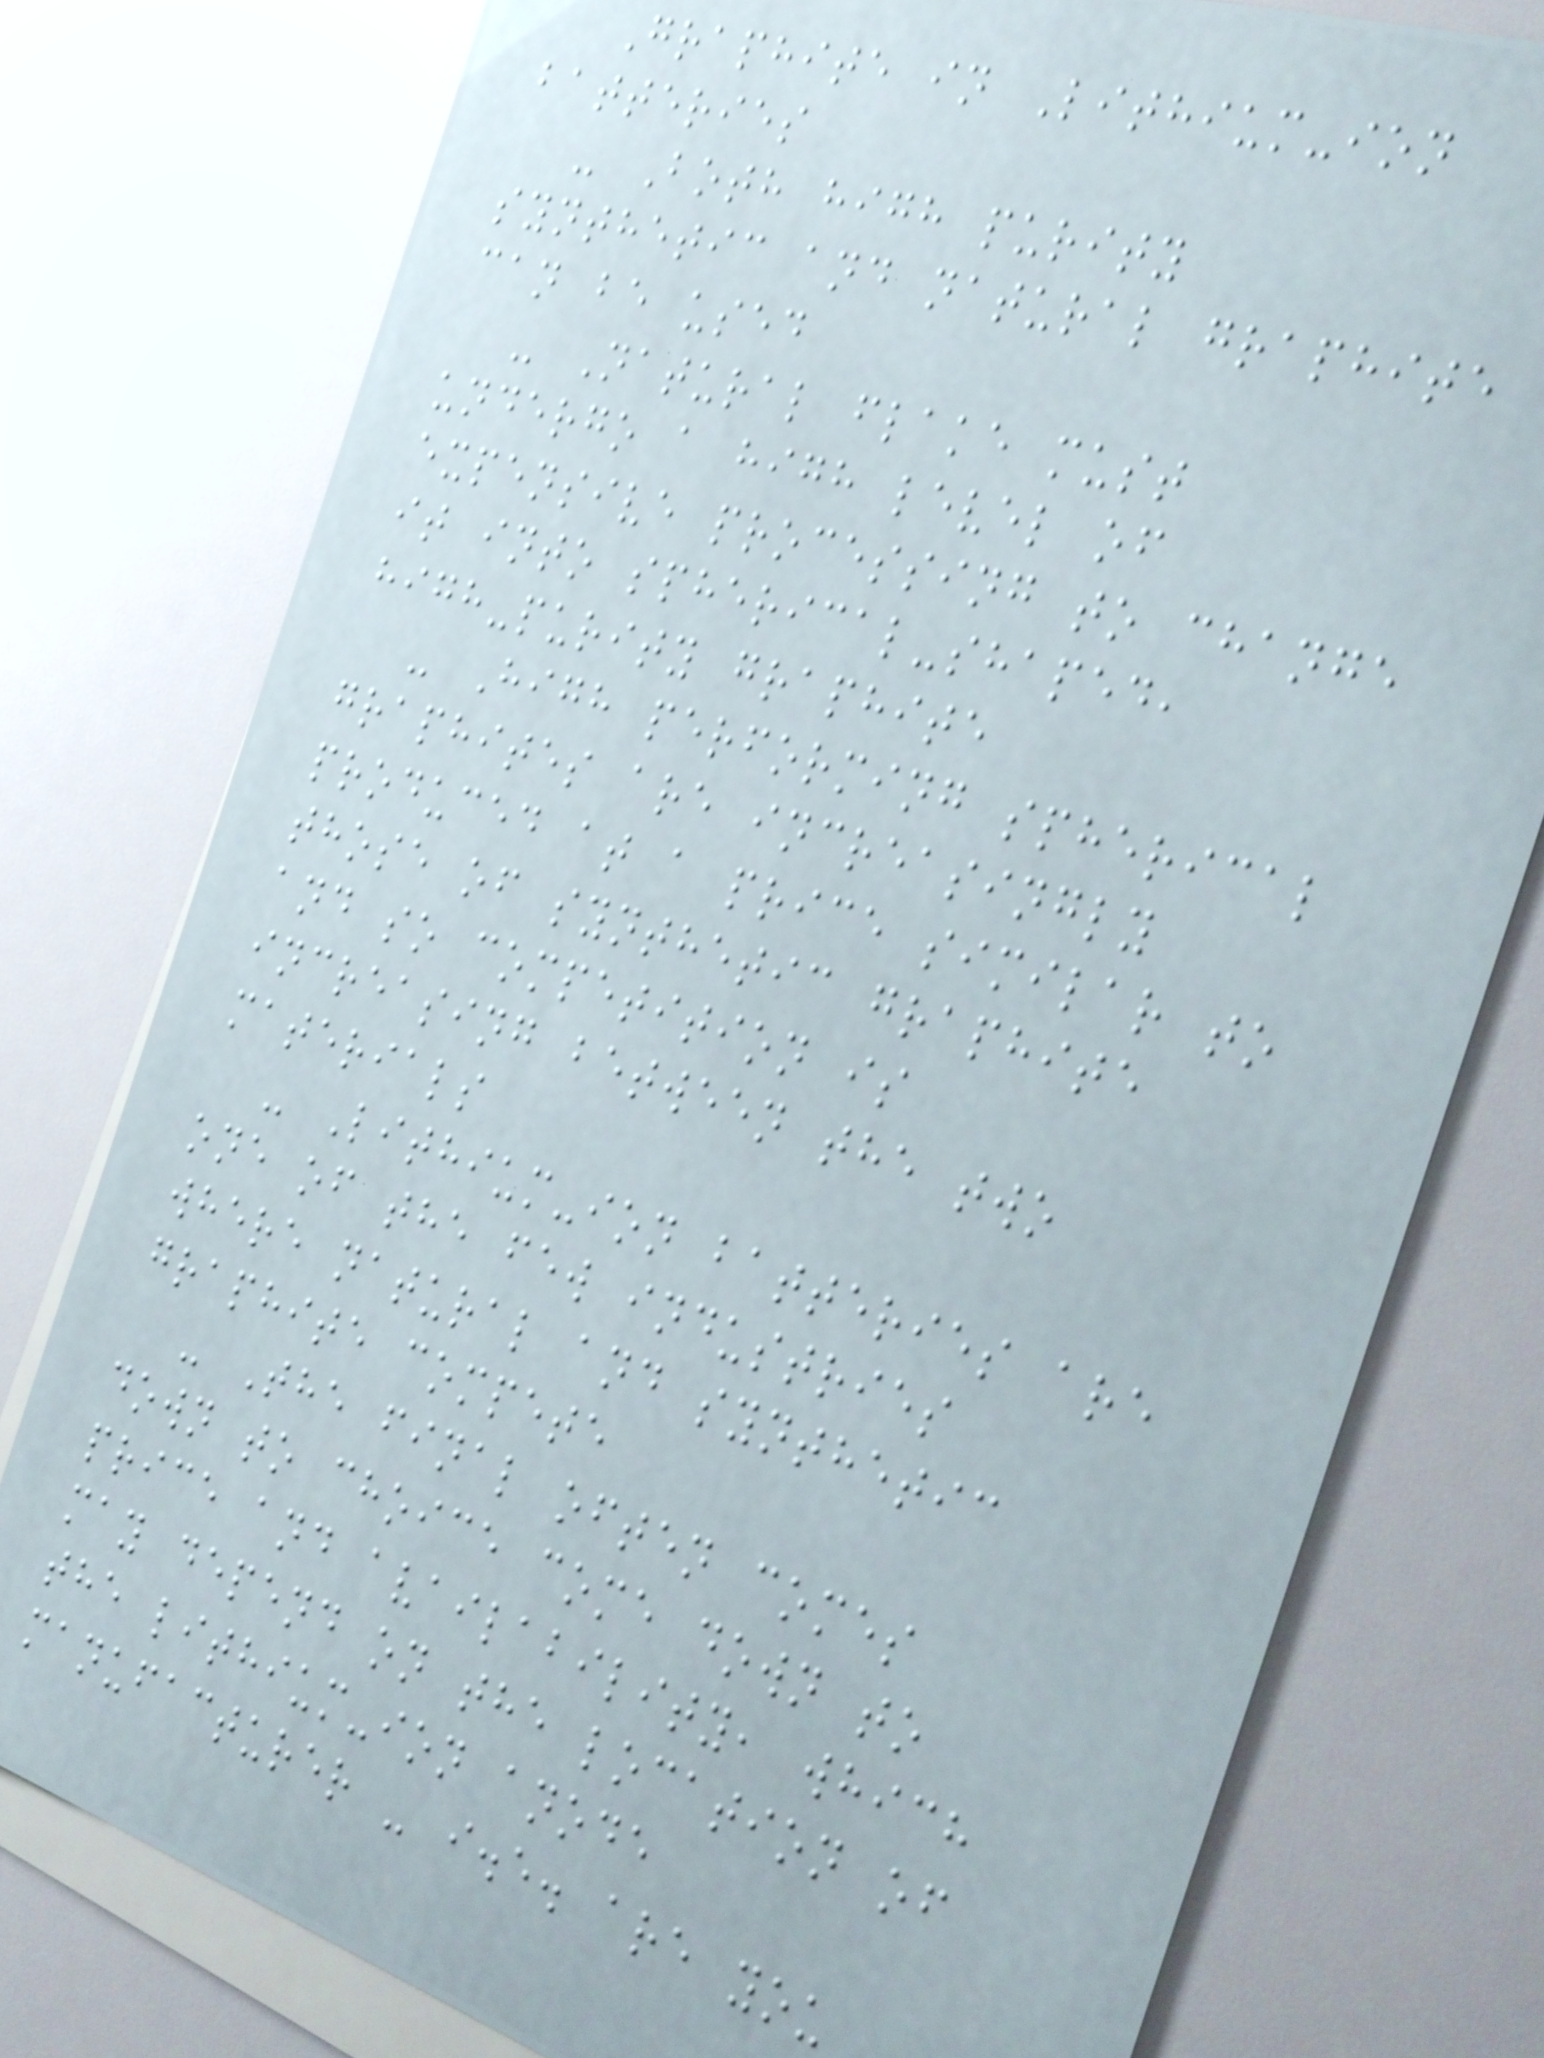Graphite in Lithium-ion
batteries
- Both high purity
synthetic and natural graphite
can be used
- Natural flake must
undergo a high level of
expensive processing to change
it into spherical-shaped,
high-purity graphite
- High performing spherical
graphites are increasingly
produced at a price similar to
those of synthetic graphite
and so competition is
increasing between the two
materials
- Lithium-ion batteries are
one of the few industries
where natural and synthetic
graphite compete
- The final often comes
down to choice come down to
price and availability, which
may depend on the location of
the lithium-ion anode
manufacturer - i.e. are you
